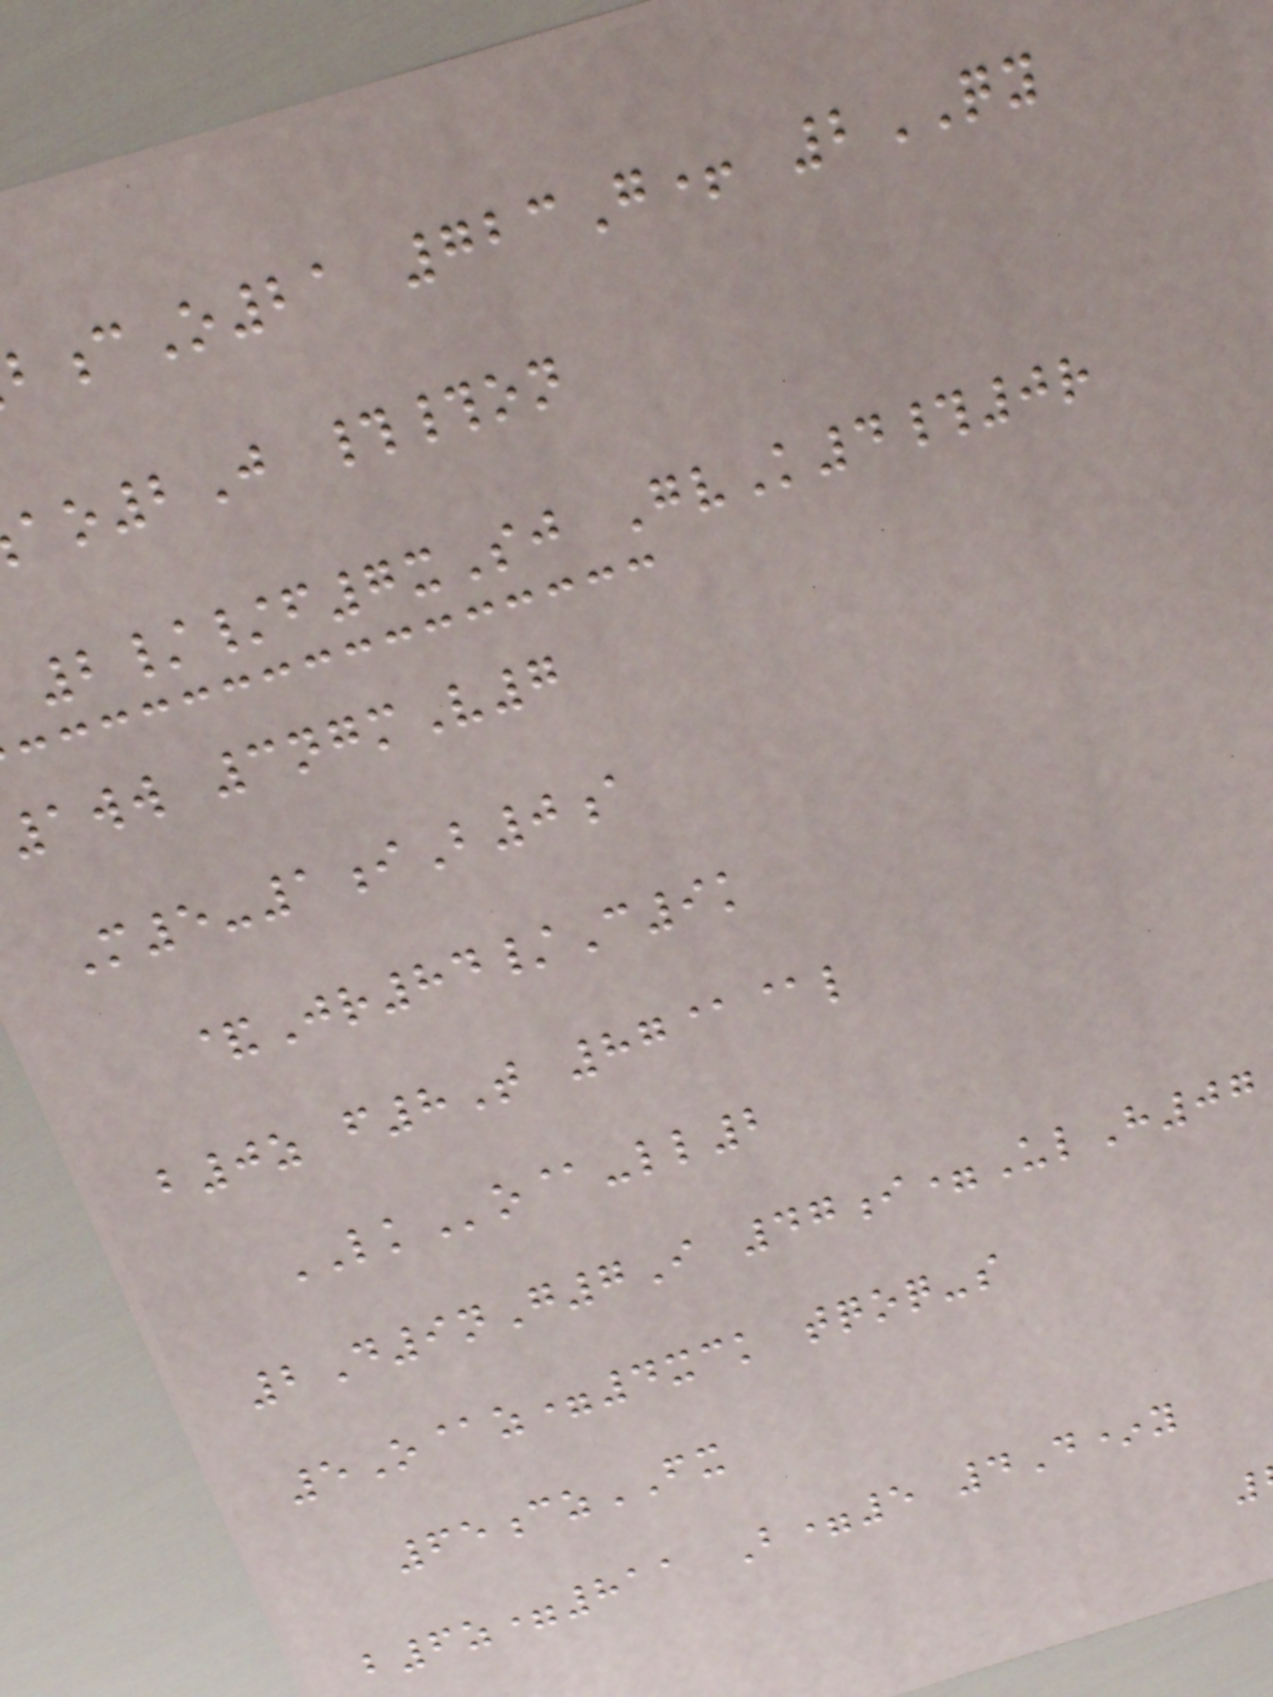cO21 723G+ 2QY
ao2J ##on
2//f7xSj GvK4#0r
1ww 3ngmV7
M5-1iB0a
&Jr84/C9k
b0z f8T 87@@l
LKo@-ll2
2D9nG7I 47i=UlH07
5O@z=4xck tqoq-s
65czFX
b6z=811 B=5 4D*y
